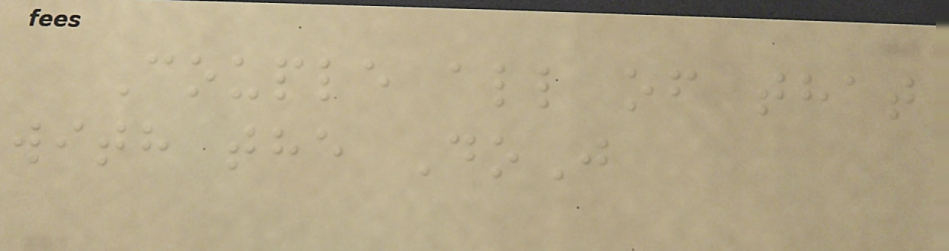Couple all of that
with the DoJ
